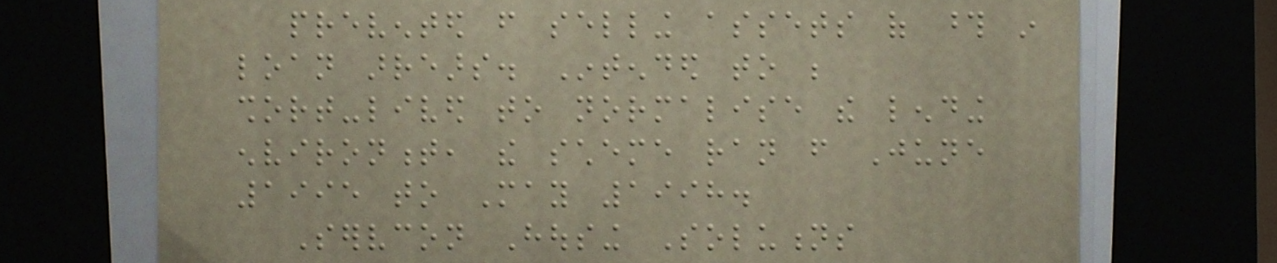prevented from selling assets of those in
loan arrears. Intended to be
short-lived to normalise the lending
environment, the scheme ran from June
1995 to May 1998.
Servcon Housing Solutions
